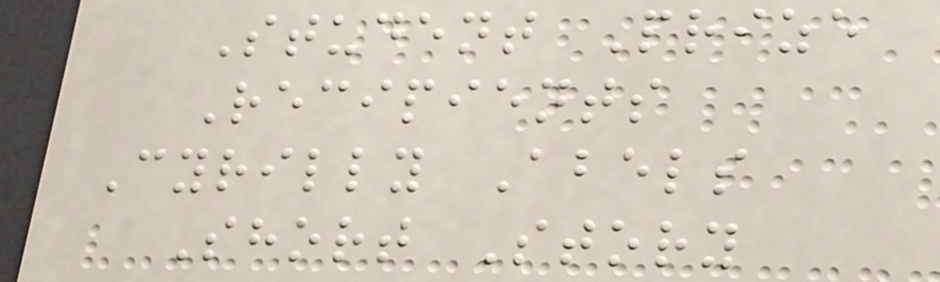Student Prize
Recipients
Cyrilly Abels
Short Story
